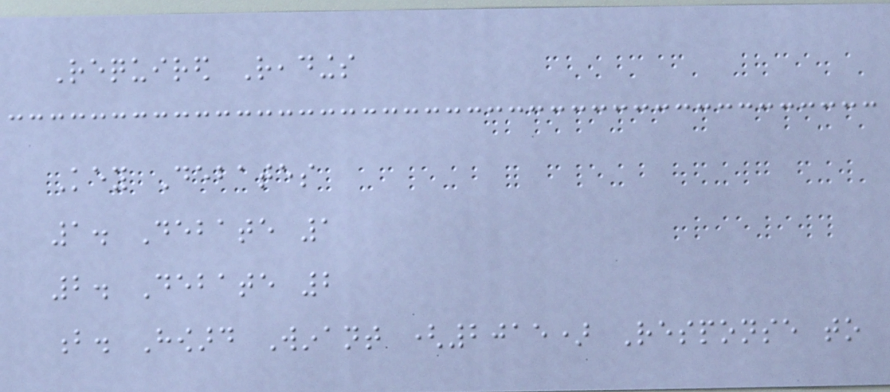Required Readings
Key Debates
1. Debate 1
2. Debate 2
b. Howard Winant (2015) Response to
